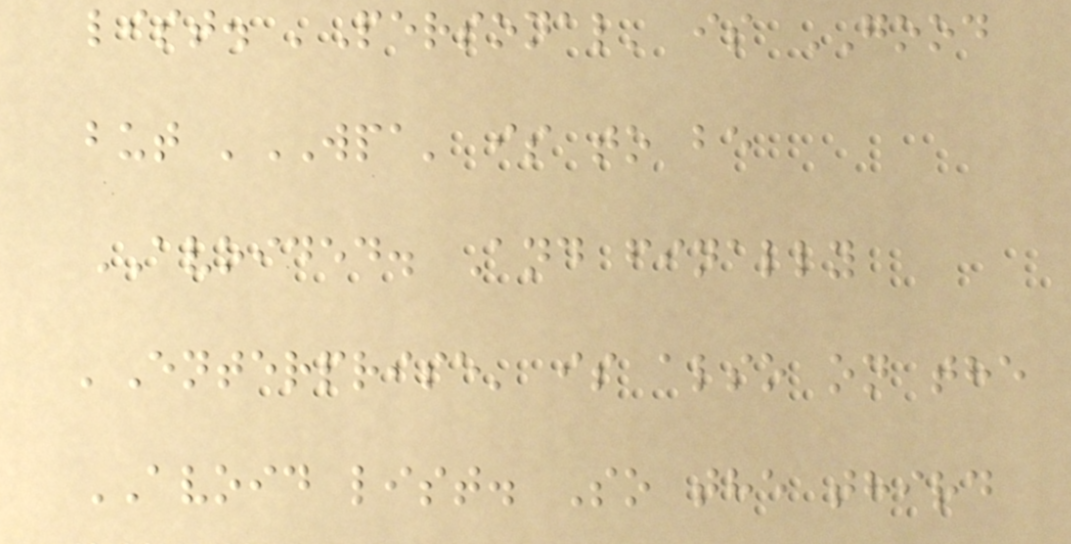list. 'Personal' is GOOD
but 'WPA' is to be
AVOIDED. And finally
'Enterprise' is also on the
AVOID list. So the third
